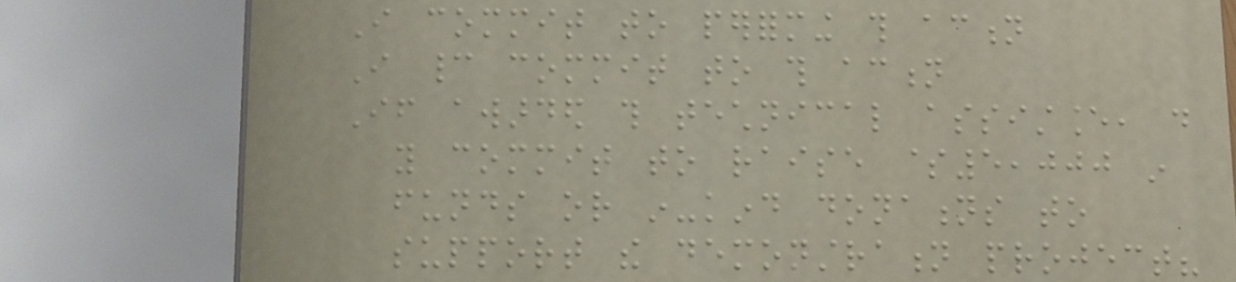I commit to performing this action
I cannot commit to this action
If awarded this technical assistance, do
you commit to raise $5,000 in
funds or in-kind donations to
support the demonstration project?
